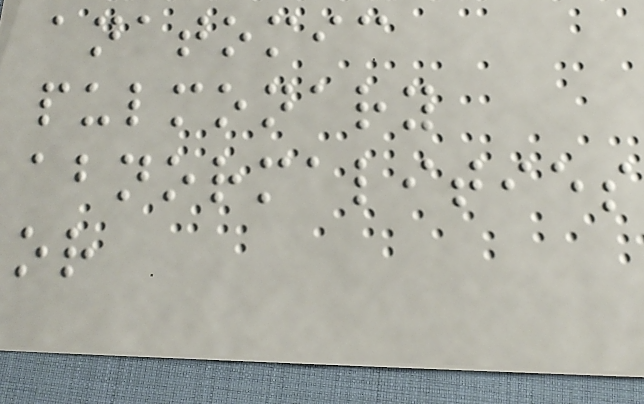anatomic
pulmonary
abnormalities
or
